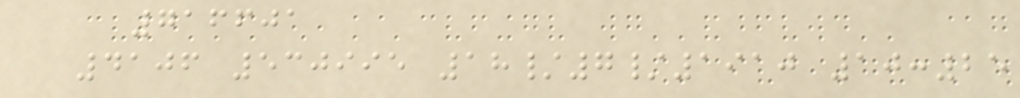716601
4106 530995 18/7/1910 10:25
